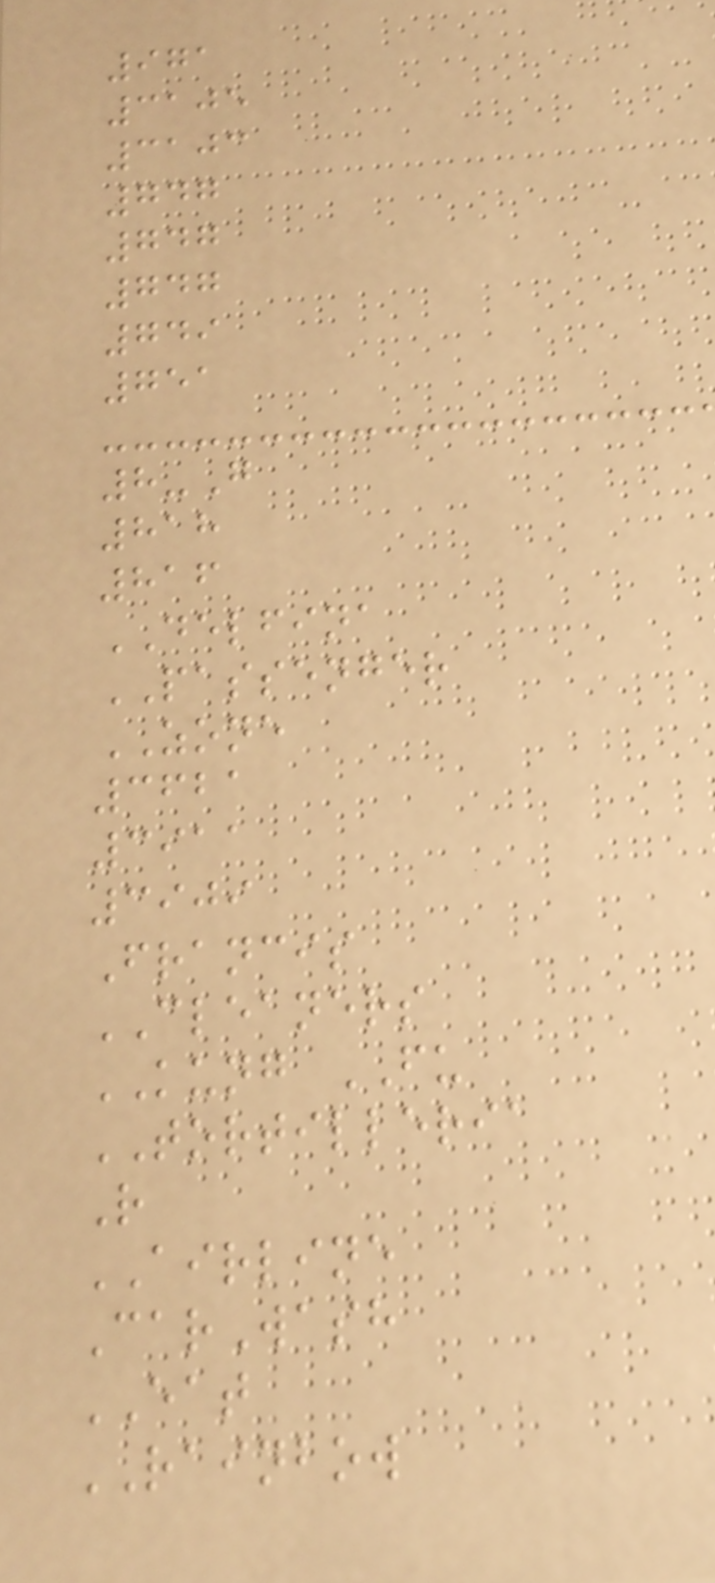971
3105
3103
747
747
747
749
751
8-G
818
816
DELFINA
PASSENGER
ZONE
3621
3911
3909
Francis
CLEANERS
KUNG FU
TORTILLERIA
R
AIRLINE
CarWash
EAT
RAINBOW
